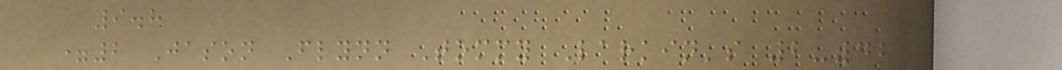9.8
=2 Jason Flynn Tommy Larkin's 2-42
